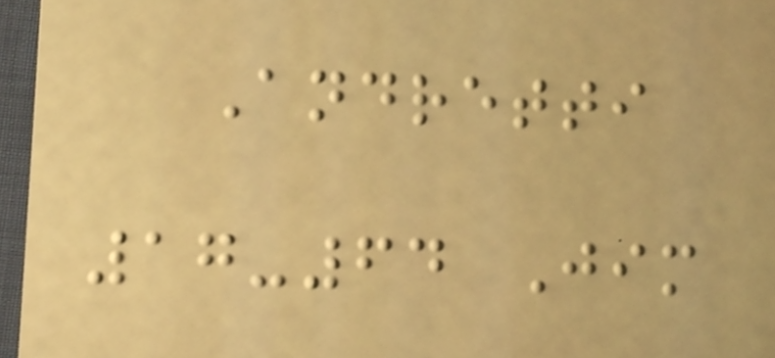Andretti
17-64 Jim
